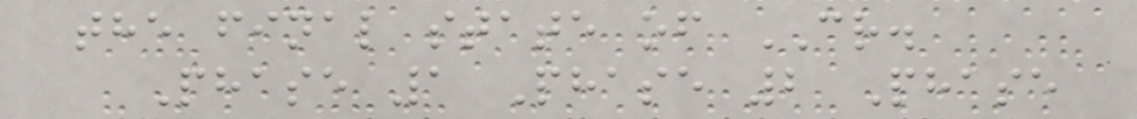the final state of CR.
Phase 1 Phase 2 Phase
